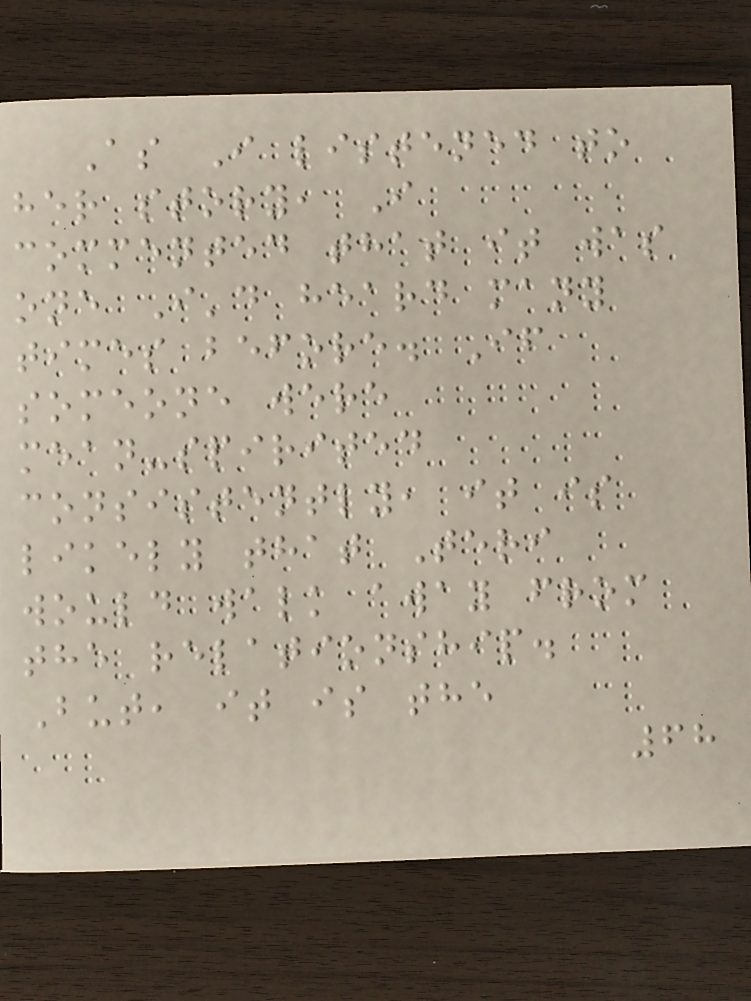As I listened to
her story, I
commented that it was
one I'd heard many
times before. If
someone were
mean-spirited
consistently, it is
likely that Teri
would walk away from
the relationship.
But, it is the
68
